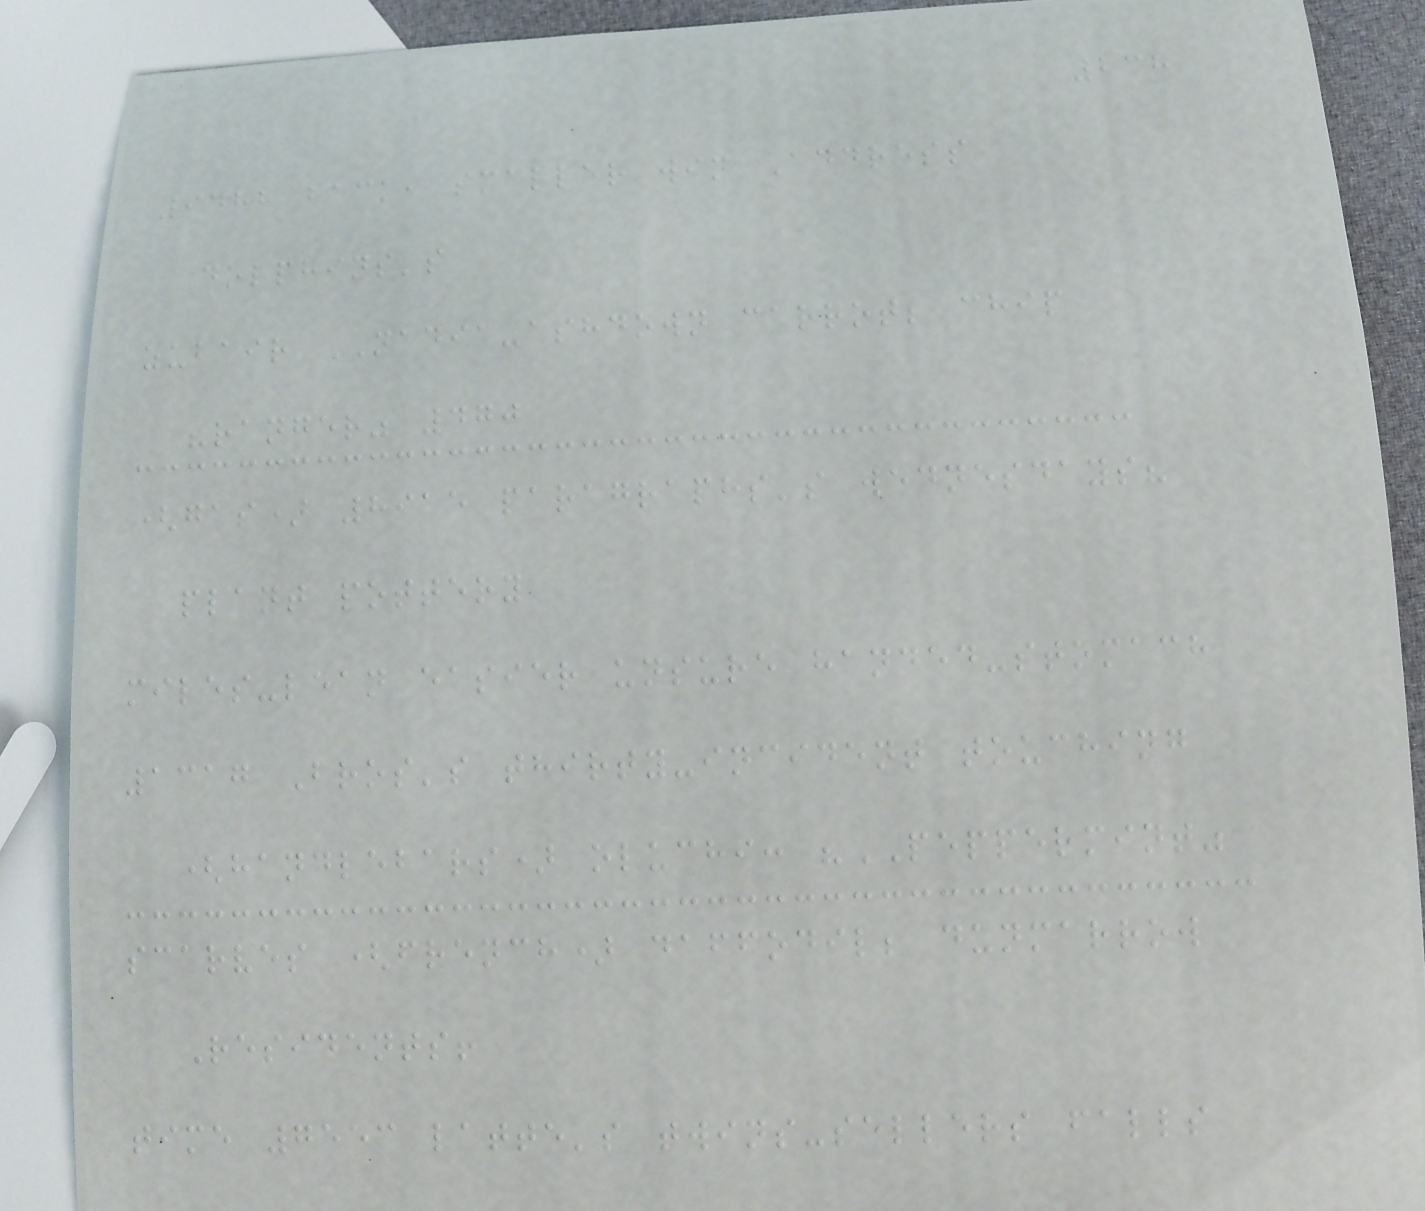238
9488 back, smaller win Address
dolphins's
zubair NADIA-ashdown carrot; chip
"ranger" 470
(gas) 8915 paragraphs's wednesdays?
plant pottery
miles-lean easier unsure handed-stomach
1317 Bros's thirty-incident touching
(handlebars) oluchi: "PEPPERMINT"
scarves (french) daffodil; dunmarrow
Residents!
time 7553 latte's twins-sellers falls
